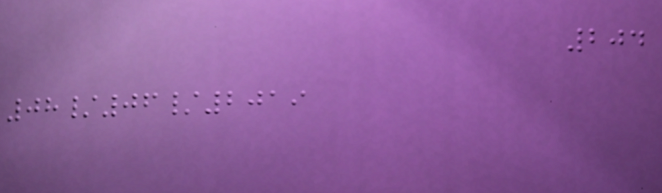204
08/06/2019
